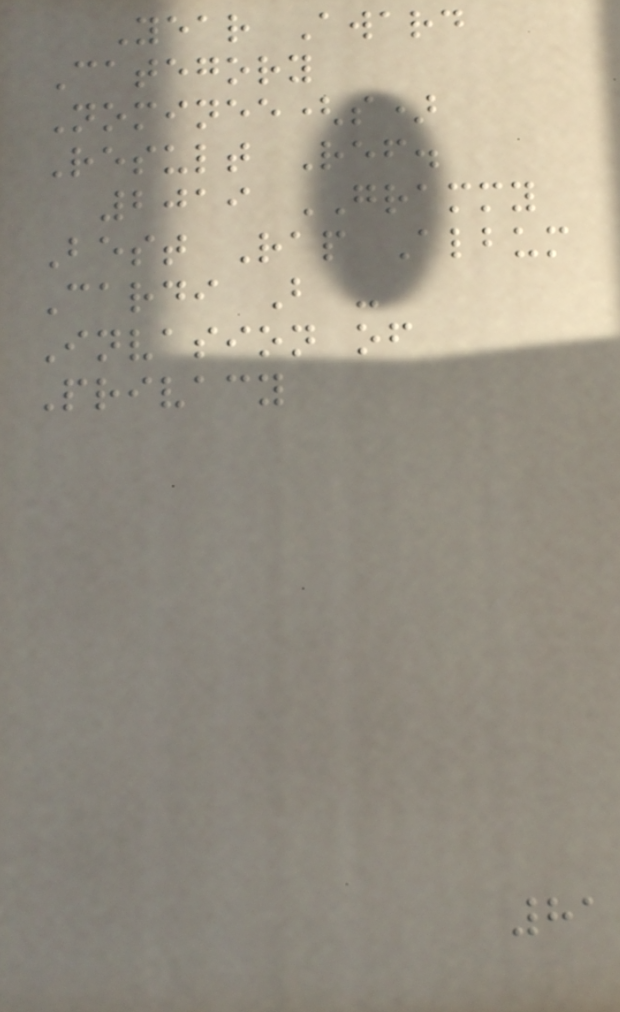Year Award
Category
Nominee(s)
Result Ref.
2019 GRAMMY
Best Rap Album
Cardi B -
Invasion of
Privacy
81
